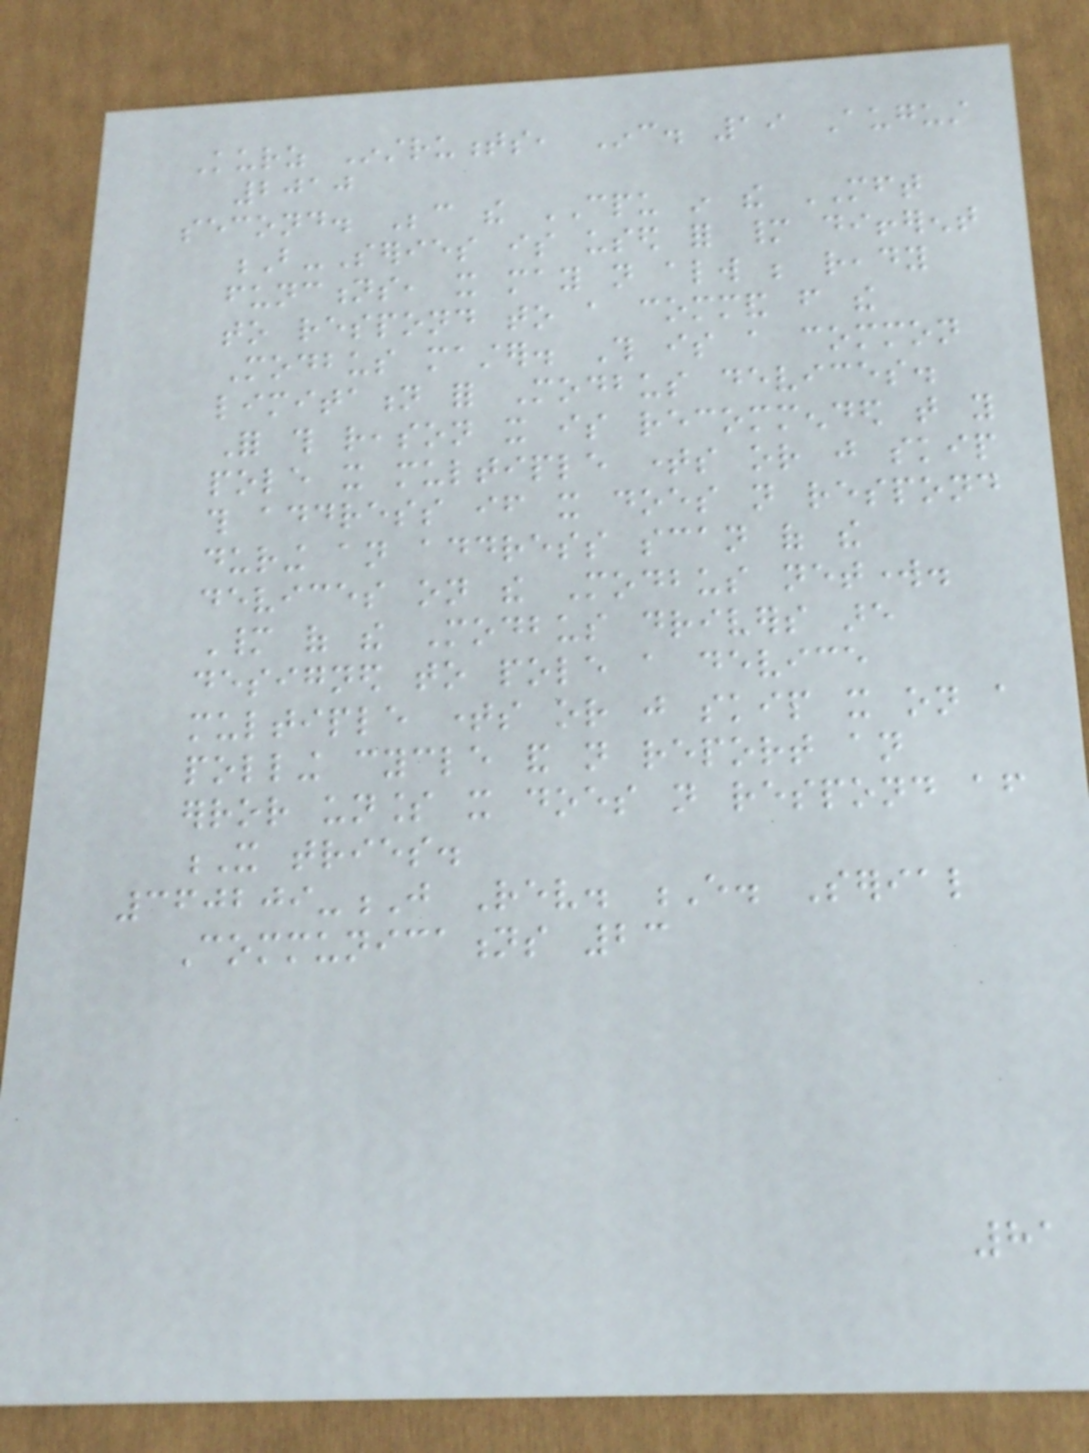Kurz Instruments, Inc. 19 August
2010
second. Because the CPU in the MFT
B-Series is used for many different
functions, it may not always be ready
to respond to a command from the
Modbus master. This is a common
limitation for Modbus devices.
For this reason it is recommended that you
pole it multiple times or just skip
this address if it does not respond
during an address scan of the
devices on the Modbus network.
Many of the Modbus drivers are
designed to pole a device
multiple times or just skip it on a
polling cycle and not report an
error unless it does not respond after
X tries.
360209-J Rev. E. Serial
Communications 23
81
